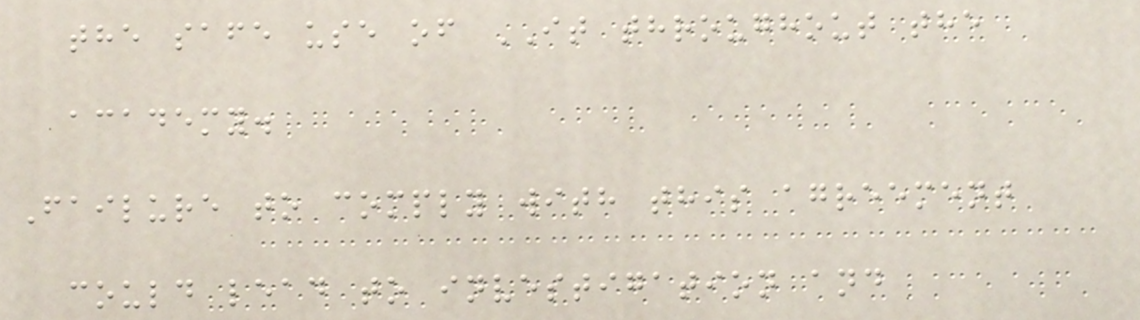the safe use of IT throughout the
academy.
Failure to comply with this agreement
could lead to investigation and
